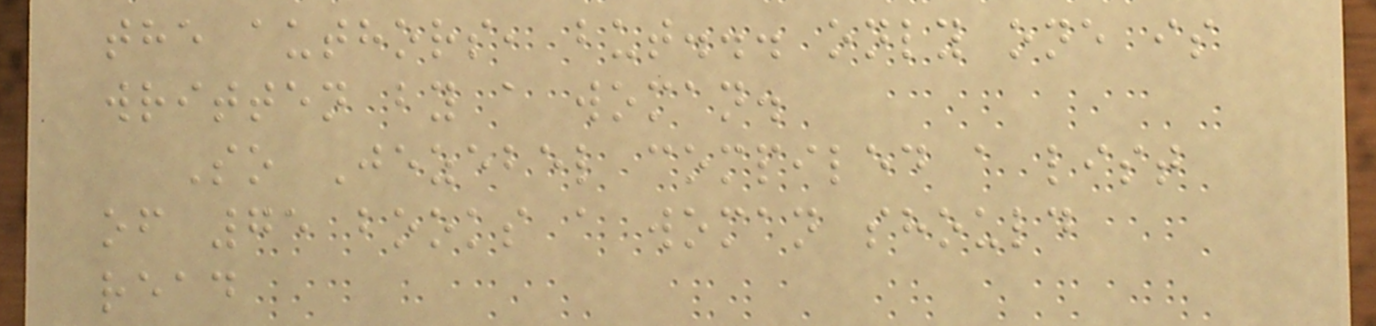the authors, but... only one is
written by a woman.
So Jezebel compiled a list
of 75 books a woman should
read
